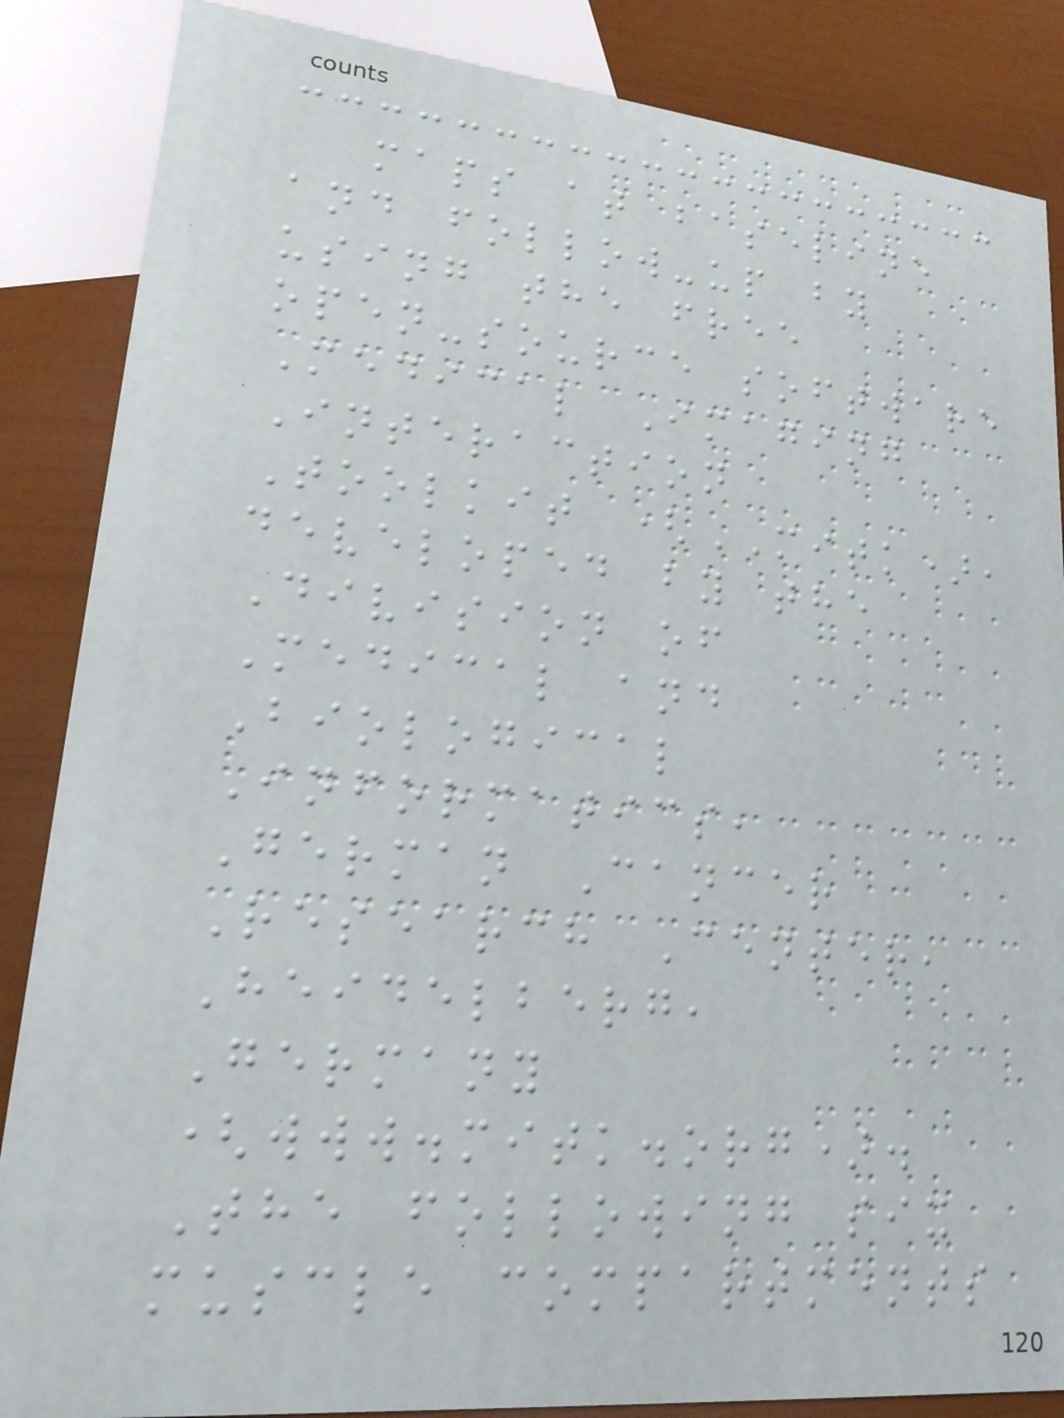maps at baseline
and follow-up by
using the free
open-source software
Medical Imaging
Interaction
Toolkit (MITK),
developed by the
Division of
Medical and
Biological
Informatics,
German Cancer
Research Center,
Heidelberg,
Germany
(www.mitk.org).
The following six
muscle compartments
